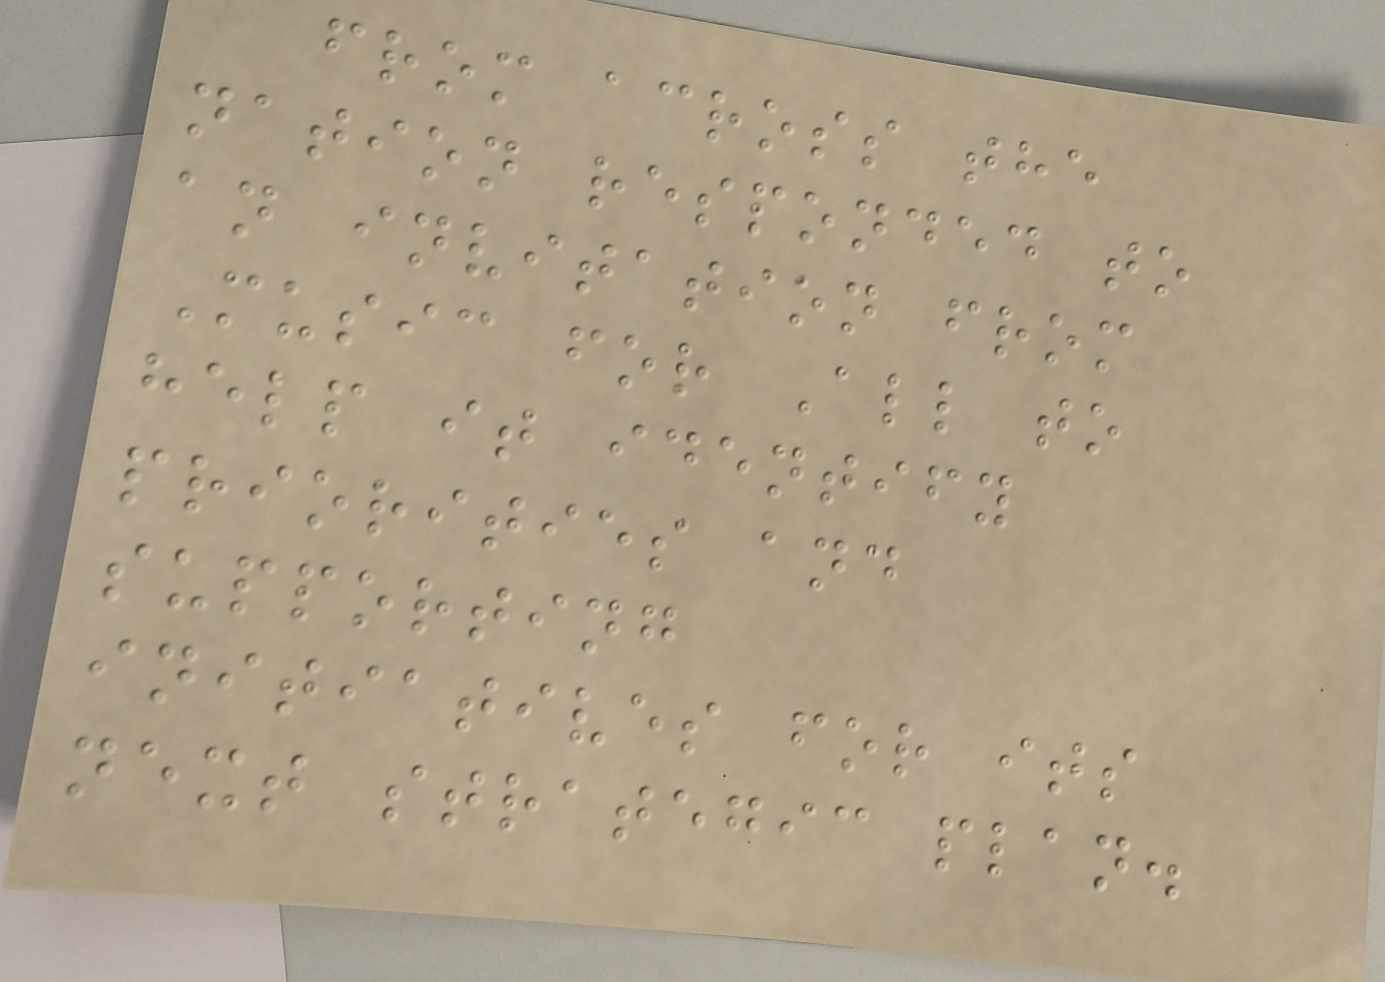from across the
nation responded to
an invitation from
Music for All to
help it identify
priorities and
supporting
initiatives for its
next strategic plan.
